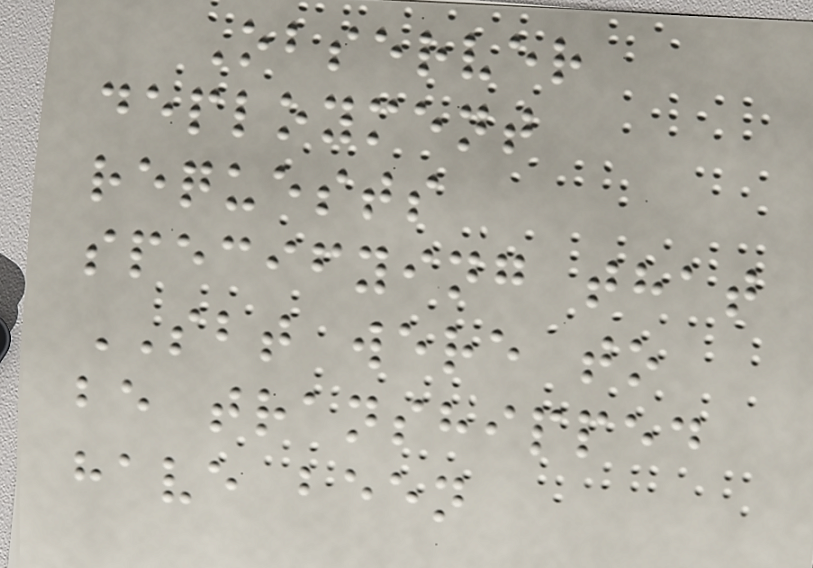Observer
deployment
requests
specifying that
SBT were to
be transhipped
have been
